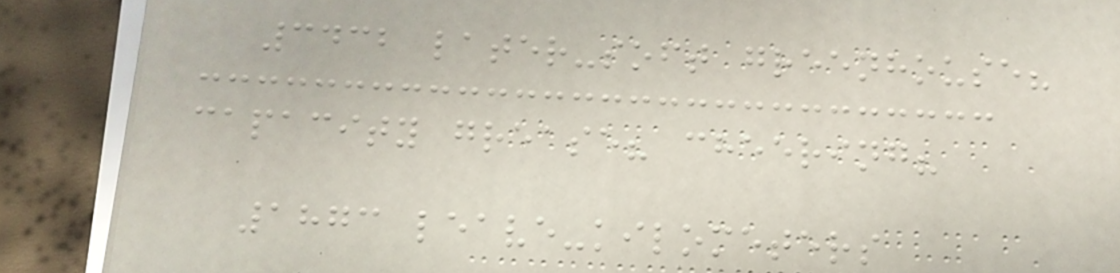3432 later-soft greenhouse?
capacity grease? cheering?
1873 leave-kilometers
